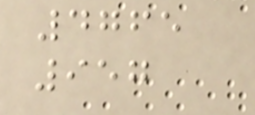4765
957
